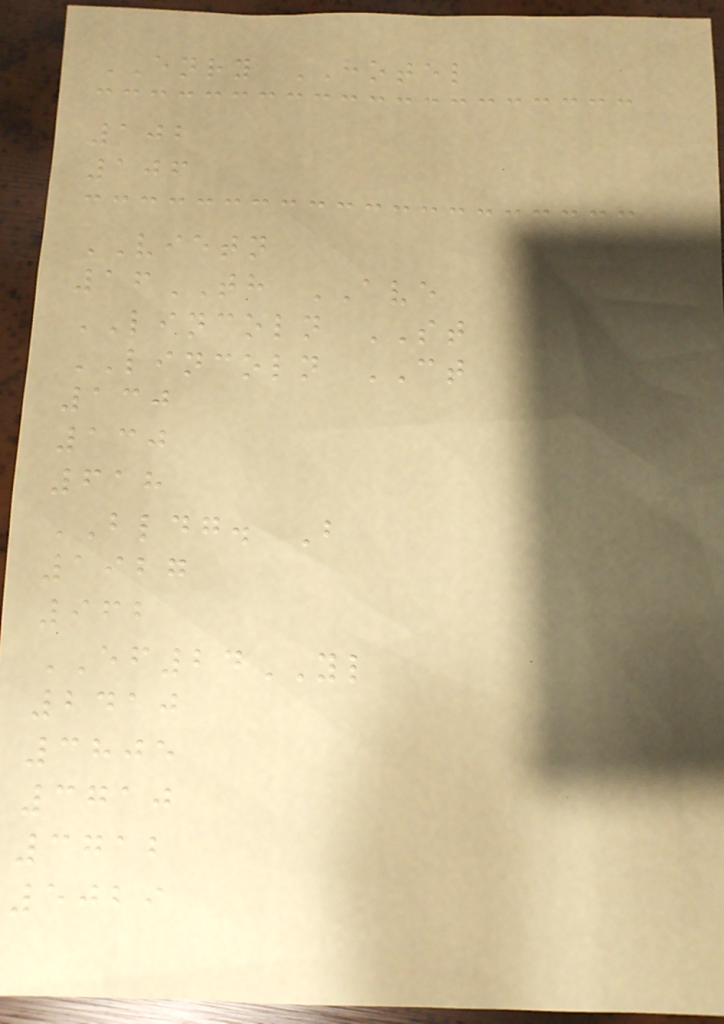ENRY HOTEL
102
106
VIETN
16TH AVE
LINCOLN ST
LINCOLN CT
130
130
618
BLDG. B
1927
962
EF24YL
2410
3805
3710
3712
5029
